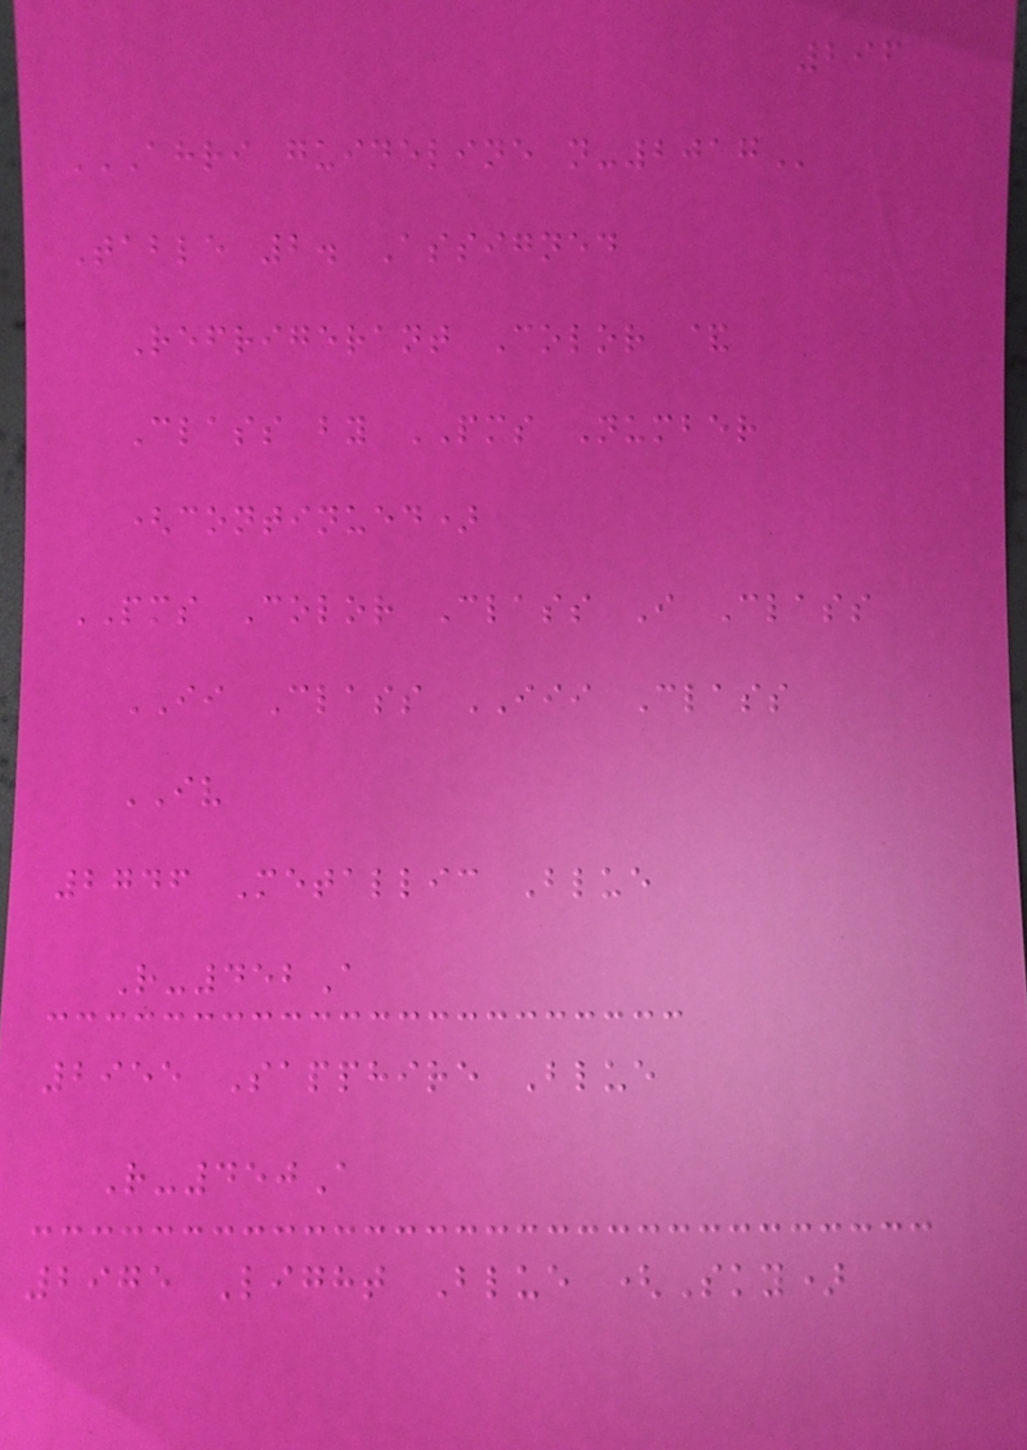296
AHRI GUIDELINE N-2017
Table 2. Assigned
Refrigerant Color &
Class by PMS Number
(continued)
PMS Color Class I Class
II Class III Class
IV
2746 Metallic Blue
R-452A
2955 Sapphire Blue
R-450A
2975 Light Blue (Sky)
